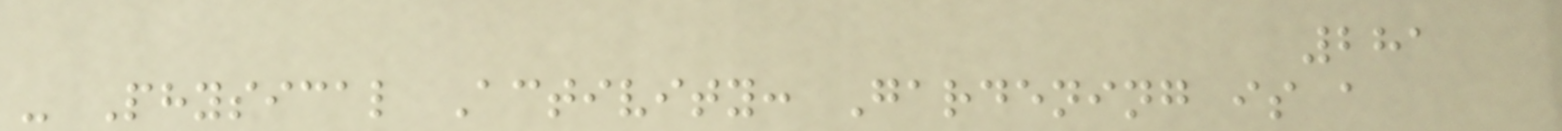281
- Physical Activity: Gardening is a
